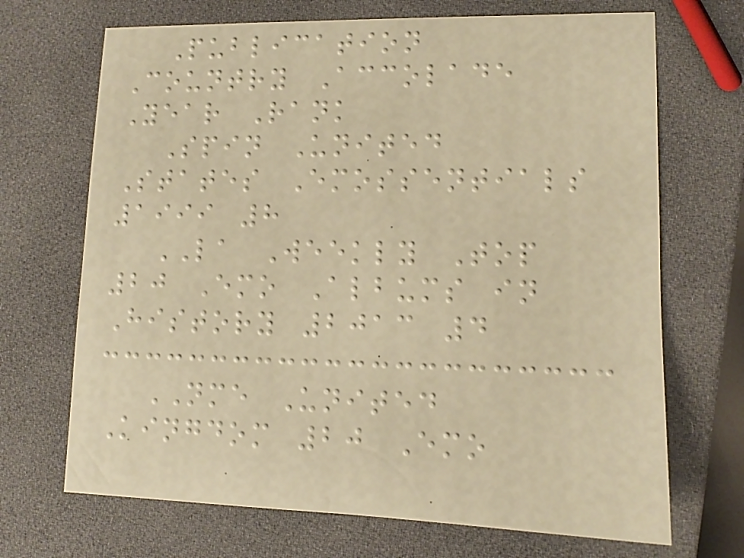Publication
Country Accolade
Year Rank
Spin United
States Emossentials
1999 8
LA Weekly Top
20 Emo Albums in
History 2013 4
NME United
Kingdom 20 Emo
